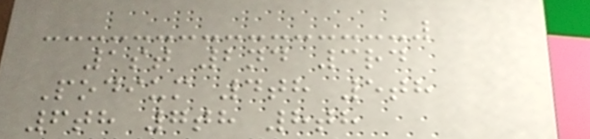1st 2nd 3rd
Podium 4th 5th
6th 7th 8th
